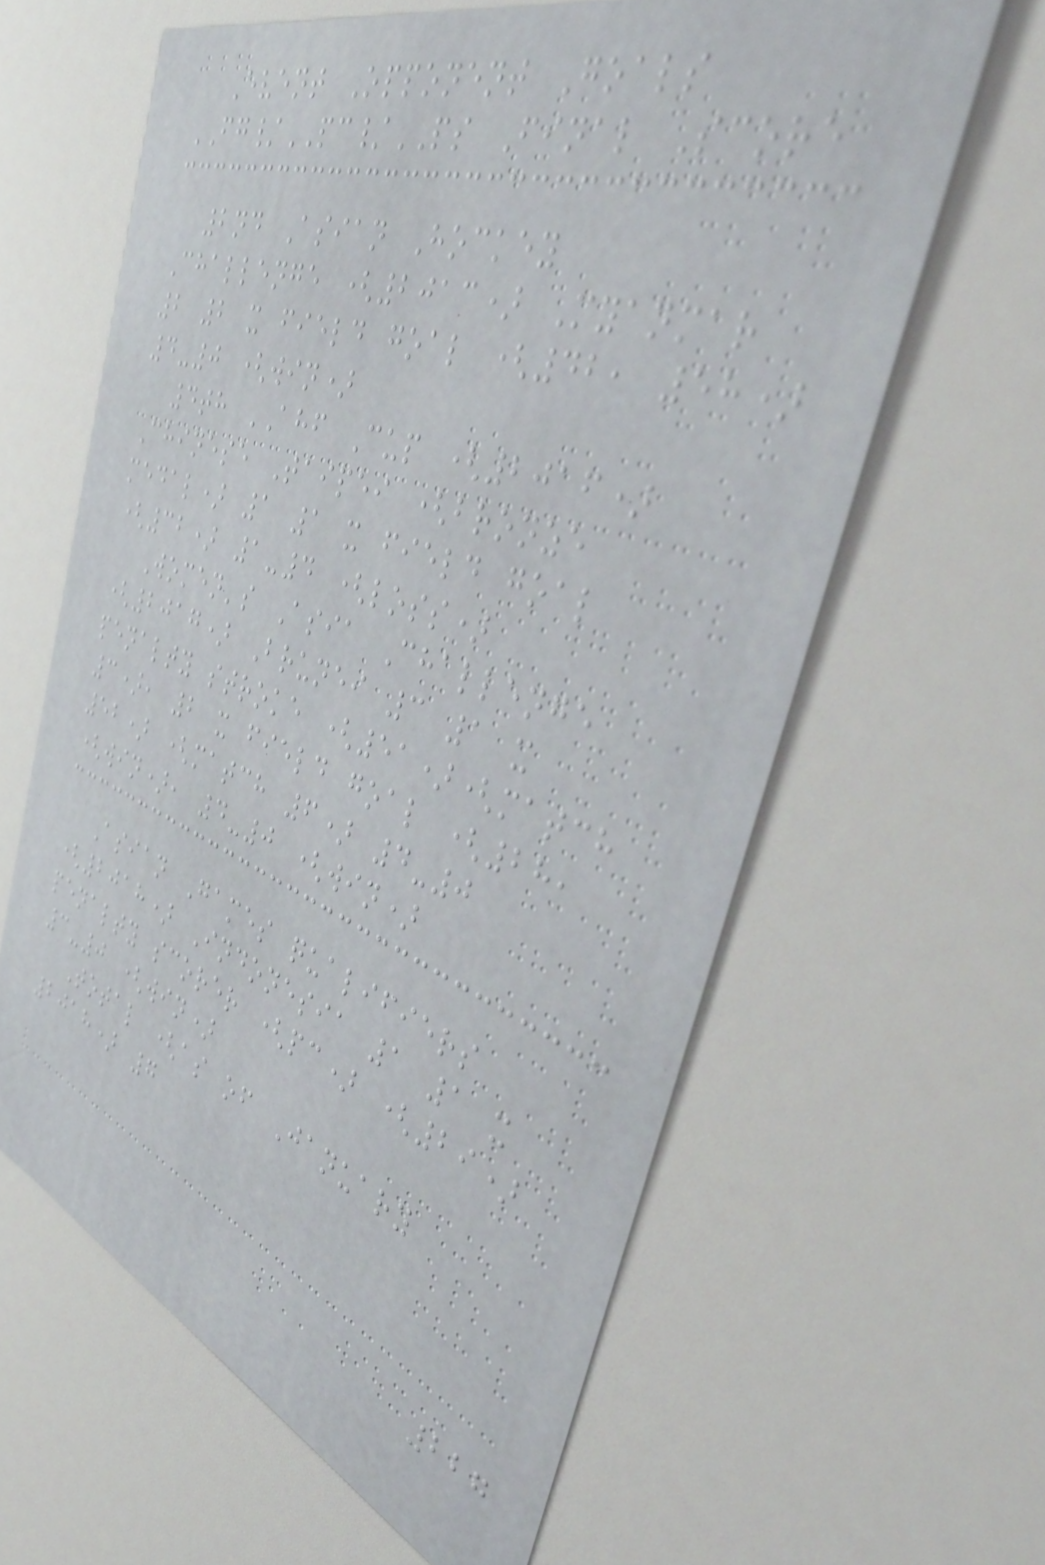Event Opponent Goals
FG/PC/PS Final Score
2nd Asian Hockey
Challenge (2013) Myanmar
2 2 x field goal (42, 58)
4-0 (win)
4th AHF Cup (2016)
Chinese Taipei (bronze
medal) 1 1 x field goal
(32) 1-4 (loss)
Women's Asia Challenge
(2017) Brunei 3 1 x
penalty stroke (51)(match
3), 2 x field goal (28,
52) (match 6) 4-0
(win), 4-0 (win)
Asian Games qualifiers
(2018) Indonesia 1 1 x
penalty scorer (pc) (29)
3-0 (win)
Total (as of January
2018) 7
227
